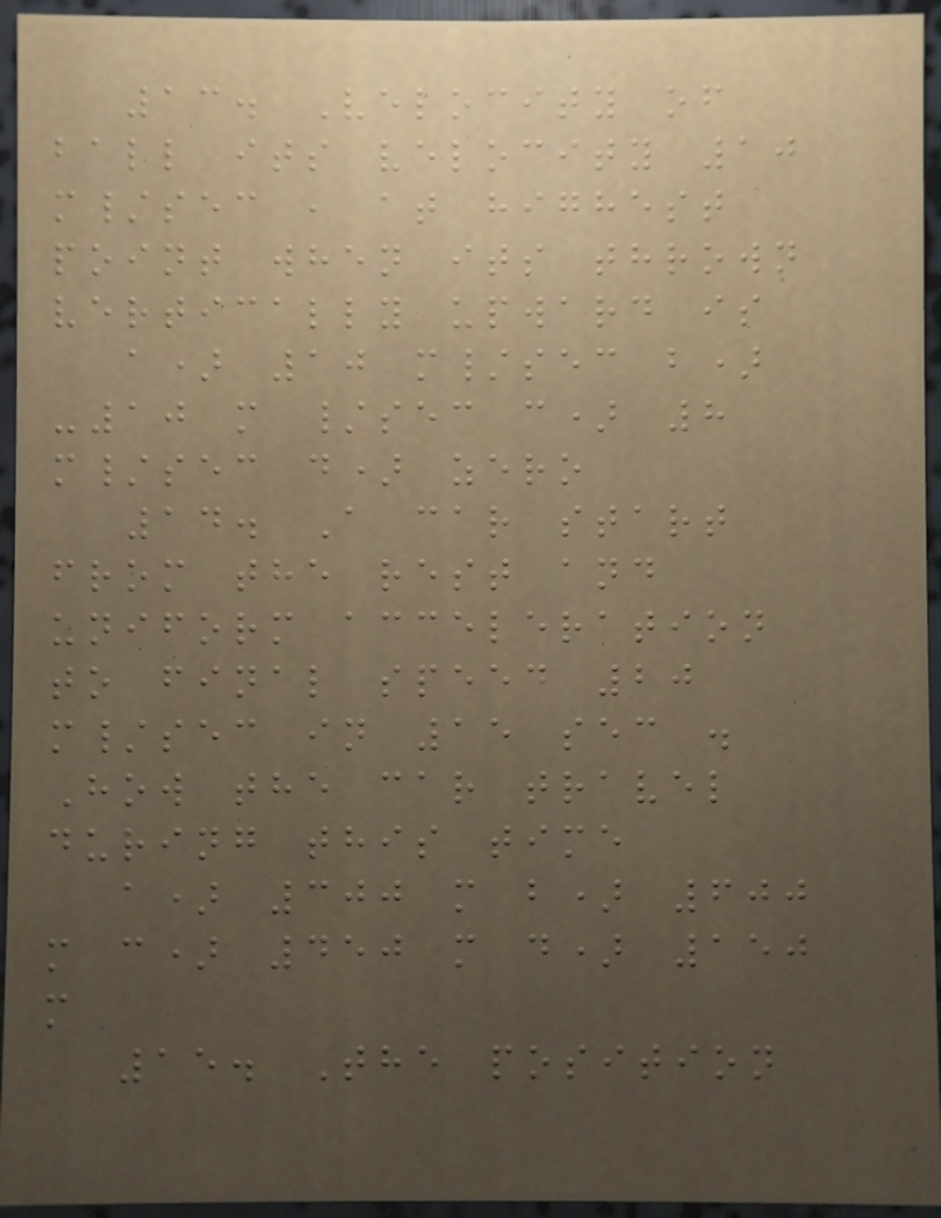13. Velocity of
ball its velocity 10
m/sec , at highest
point when its thrown
vertically upward is
a) 10 m/sec b)
-10 m /sec c) 8
m/sec d) zero
14. A car start
from the rest and
uniform acceleration
to final speed 20
m/sec in 15 sec .
How the car travel
during this time
a) 300 m b) 600
m c) 450 m d) 150
m
15. The position
